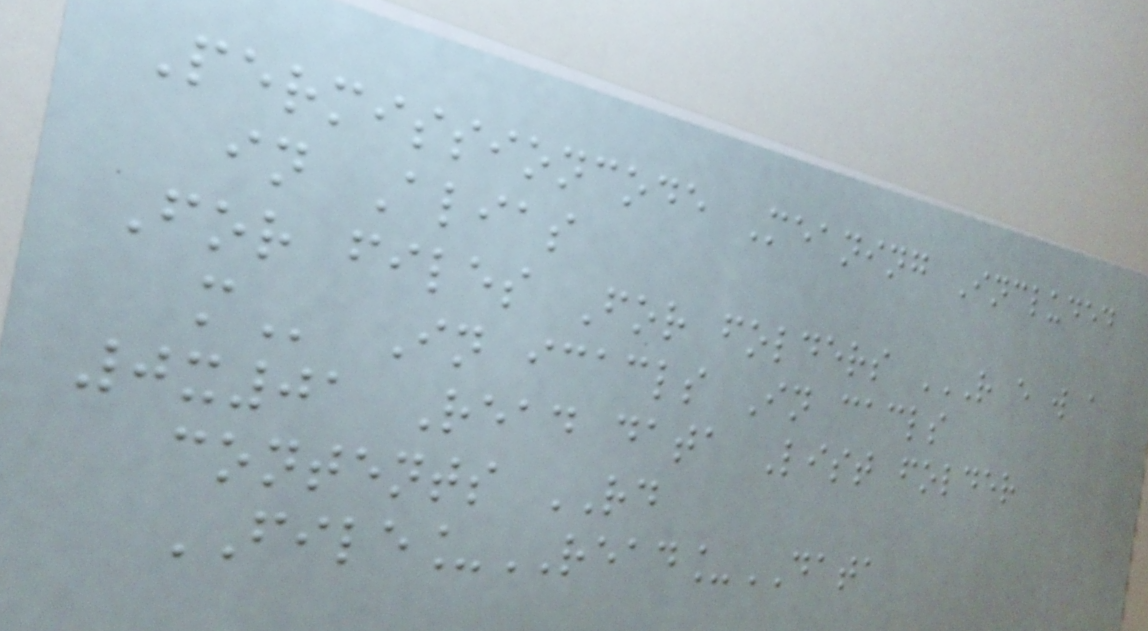Permissioncode Meaning Included
in Alias
For files For folders R E W A
M In icacls In cacls
0x01 Read data List folder
contents RD
FILE_READ_DATA
